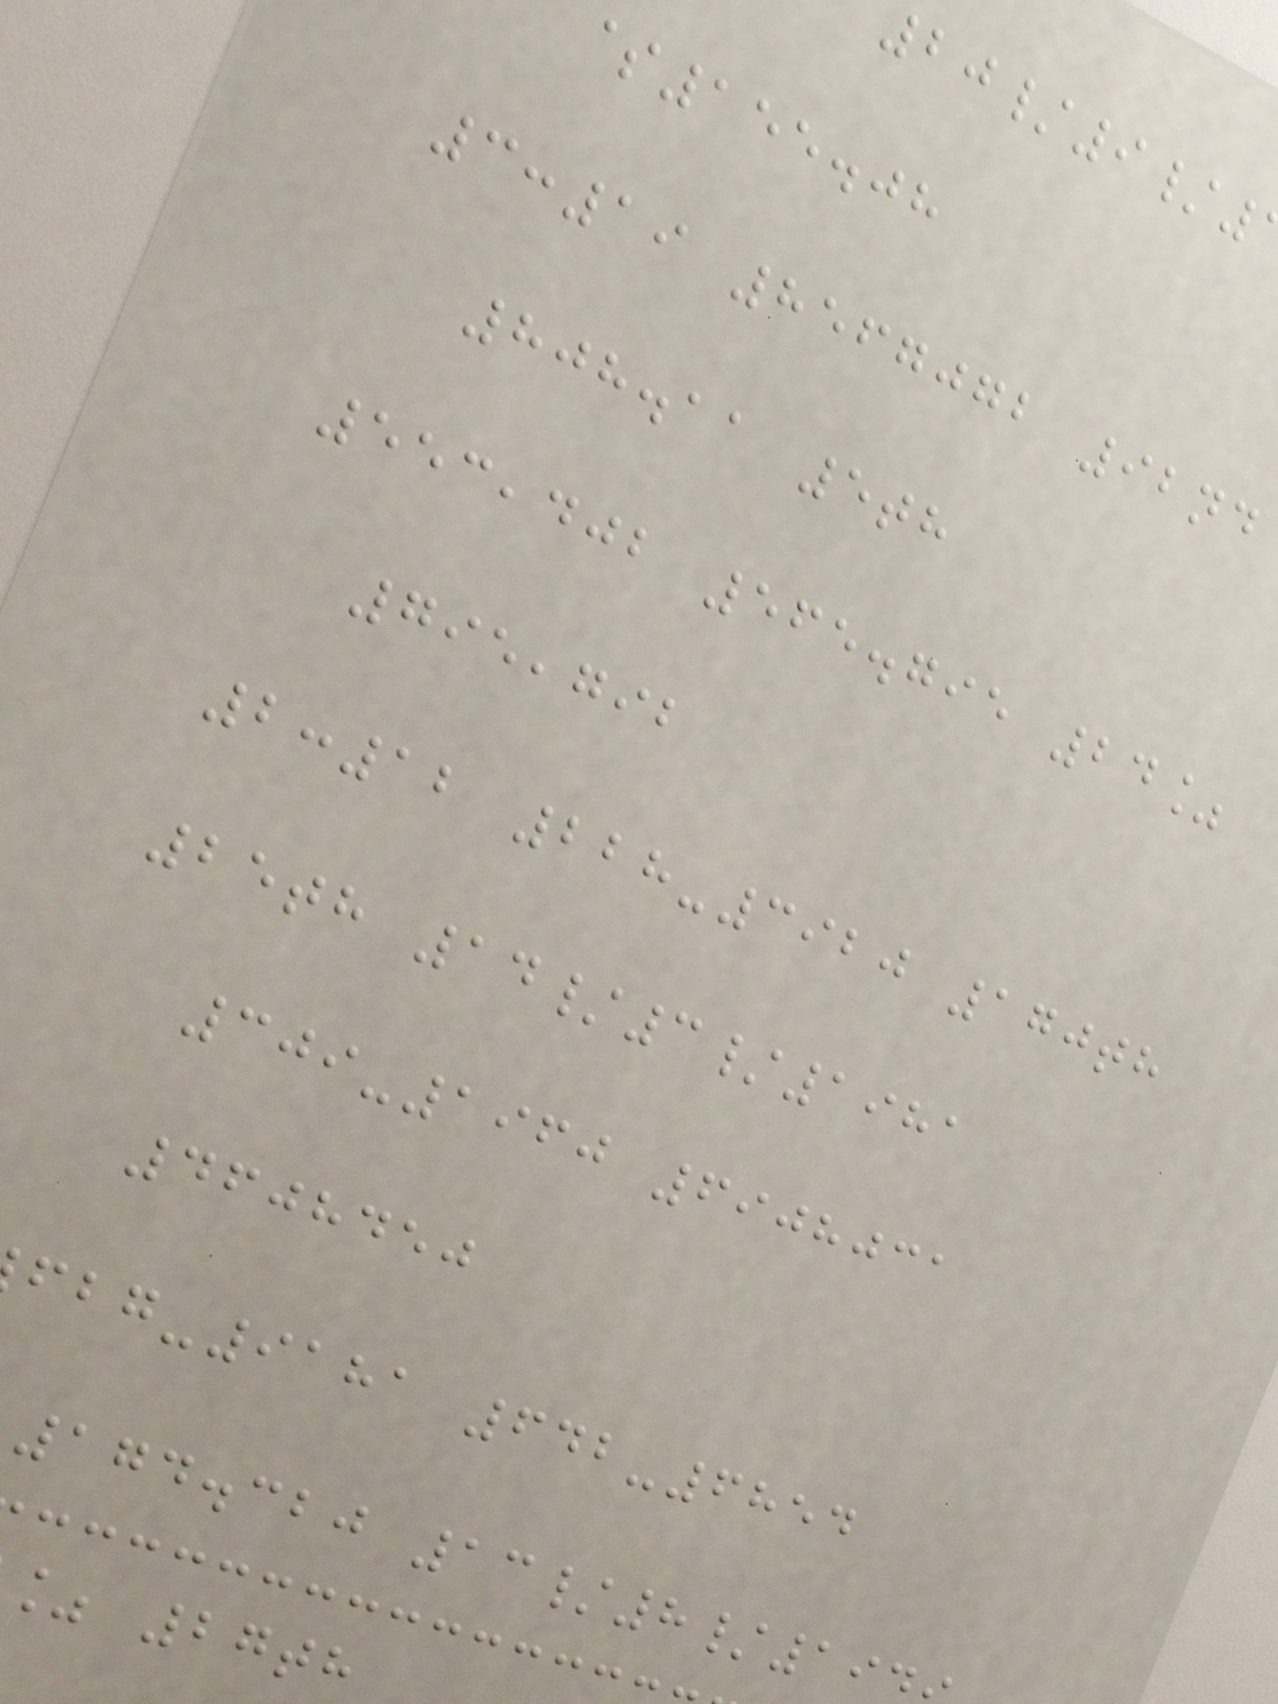20/9/
$155.08
3:19 8567072 92nd
808.11 5th
553,402 565.795 24%
795,792
2:12 228-3920 170th
25th 14/3/1981
309-1960 6908031
4608450
-9181 642-6854
174.320 13/8/19
% 27th
